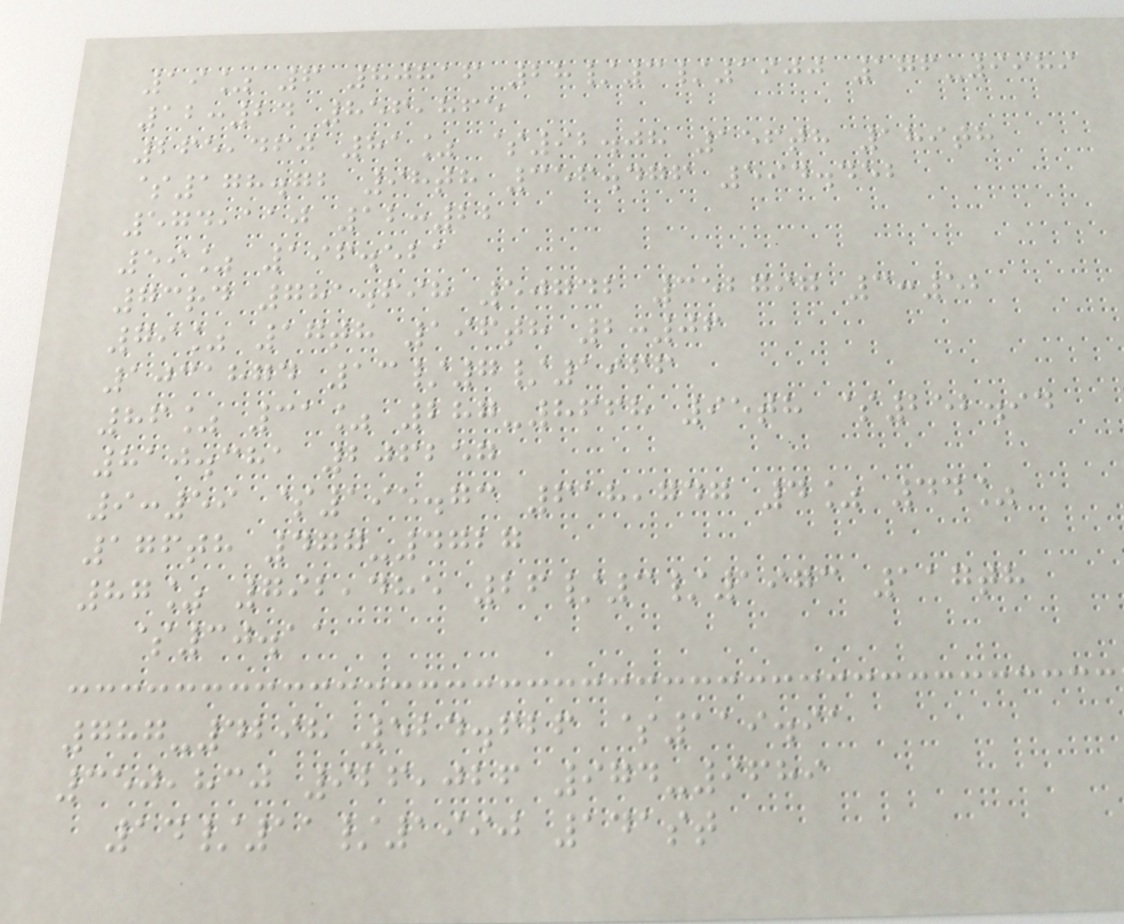19% 6 80816 28/3/1900 176-9989
12:24 856,865
265,460 81% $92.08 156th 189th
$178.72 98th 356.476 594.452
574,110 12:22
59% 196.521
73rd 781.698 50742 352797 3:52
79% 17th 196th 2:06
1031874 13/7/1966
86% 31% 287-8668 95th $252.94
810.381 206257
9:59 $195.73 618,747 4% 44%
176th 477-4727
87% 792,485 26/3/1973 117th
$30.11
787-4298 524.626 $119.91
350,830 926,026 974-9689
14/11/1990 141st
